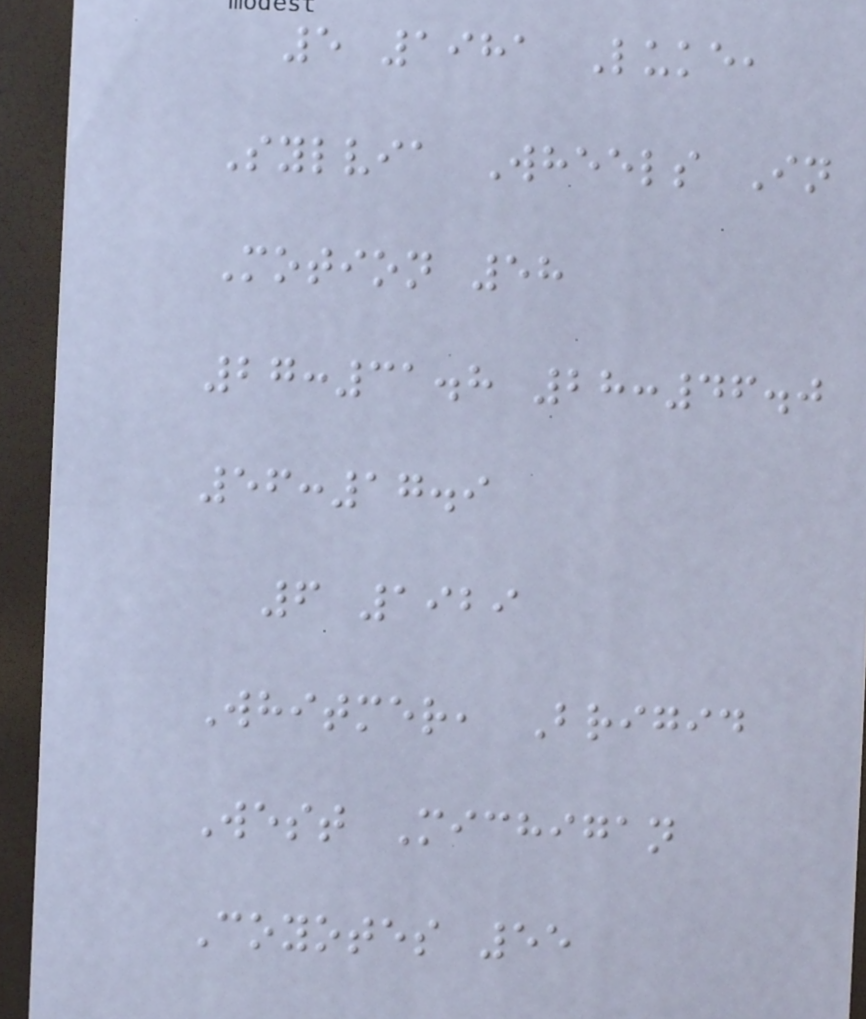5 1981 Luke,
Sylvia Wheels In
Motion 58
27:31.8 28:46.0
56:17.9
6 1929
Whitmer, Brigid
West Michigan
Coyotes 55
